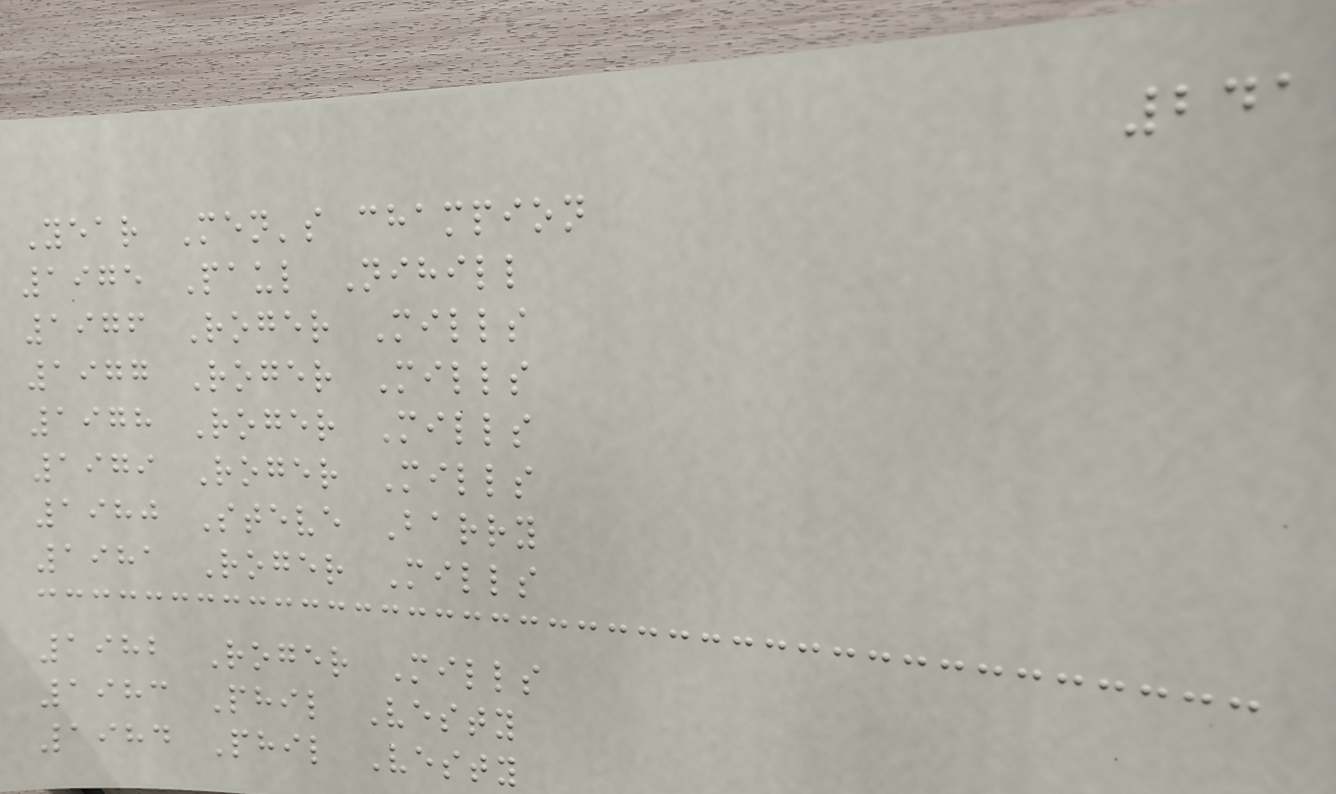241
Year Men's champion
1975 Paul Nihill
1976 Roger Mills
1977 Roger Mills
1978 Roger Mills
1979 Roger Mills
1980 Steve Barry
1981 Roger Mills
1982 Roger Mills
1983 Phil Vesty
1984 Phil Vesty
